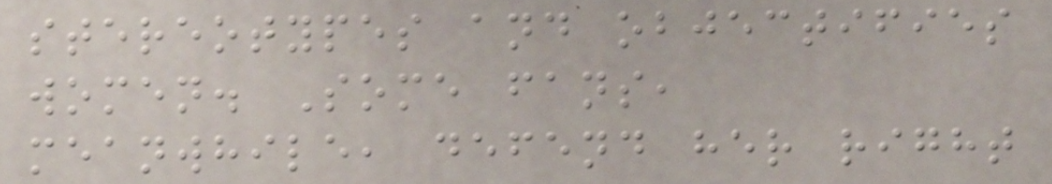stereotypes and objectifies
women. Some fans,
meanwhile, defend her right
